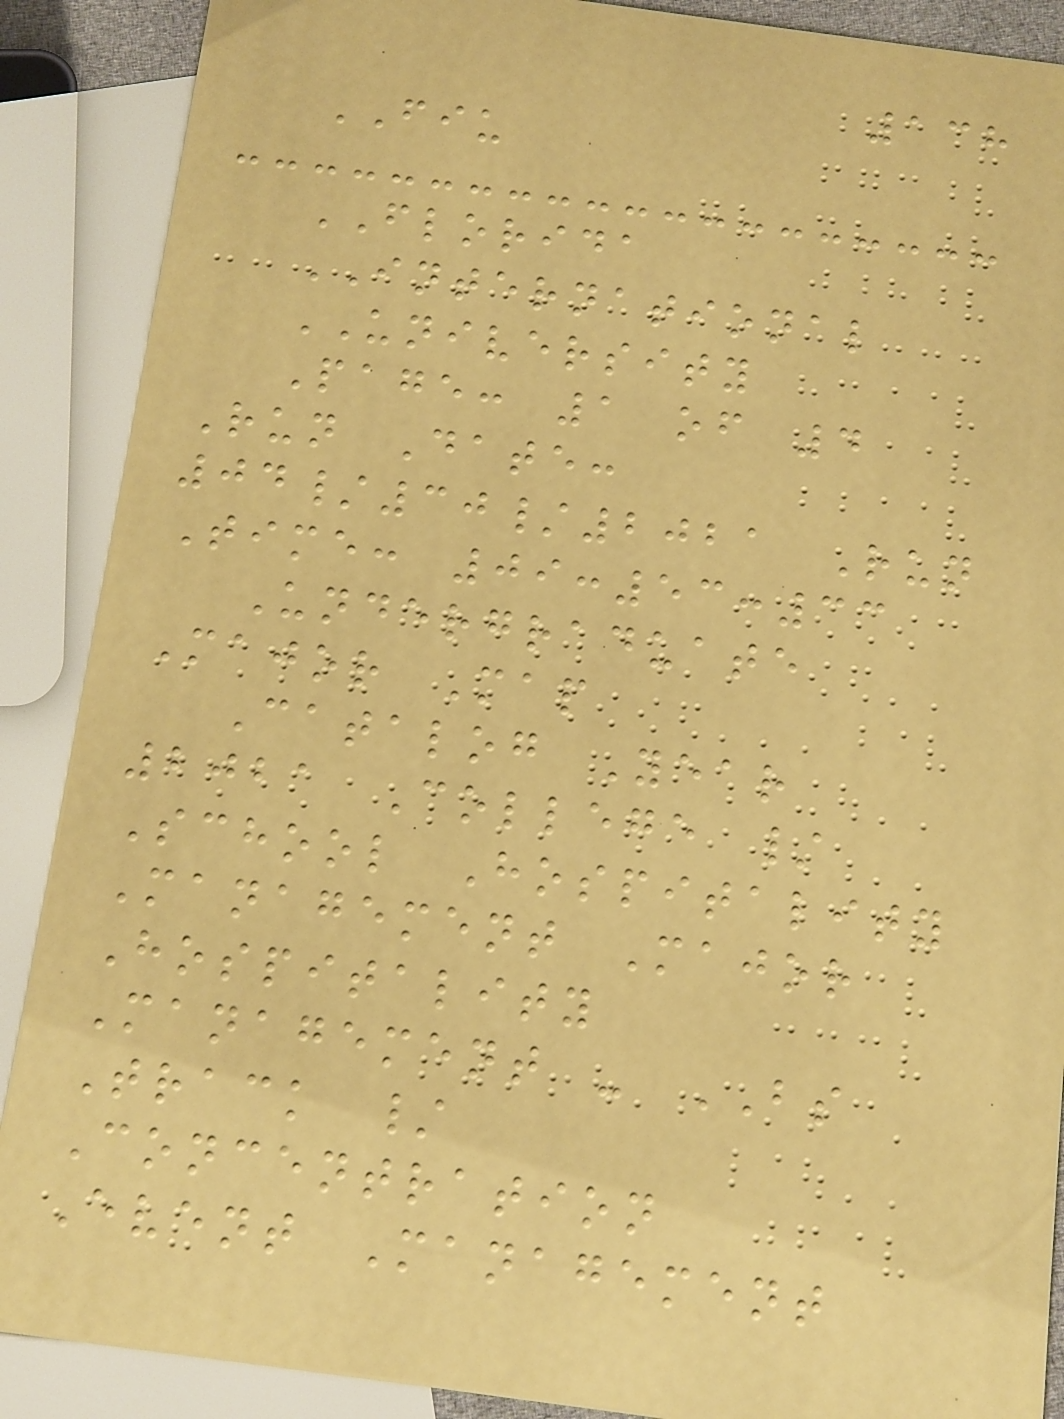138
FIU
FLORIDA
INTERNATIONAL
UNIVERSITY
Page: 1 of 4
Run Date:
04/30/2021 Run
Time: 09:53:33
Undergraduate
Major Map
Catalog Year
2021 College /
School Hospitality
Management Major
Hospitality
Management - BS
Track /
Concentration
Event Management
